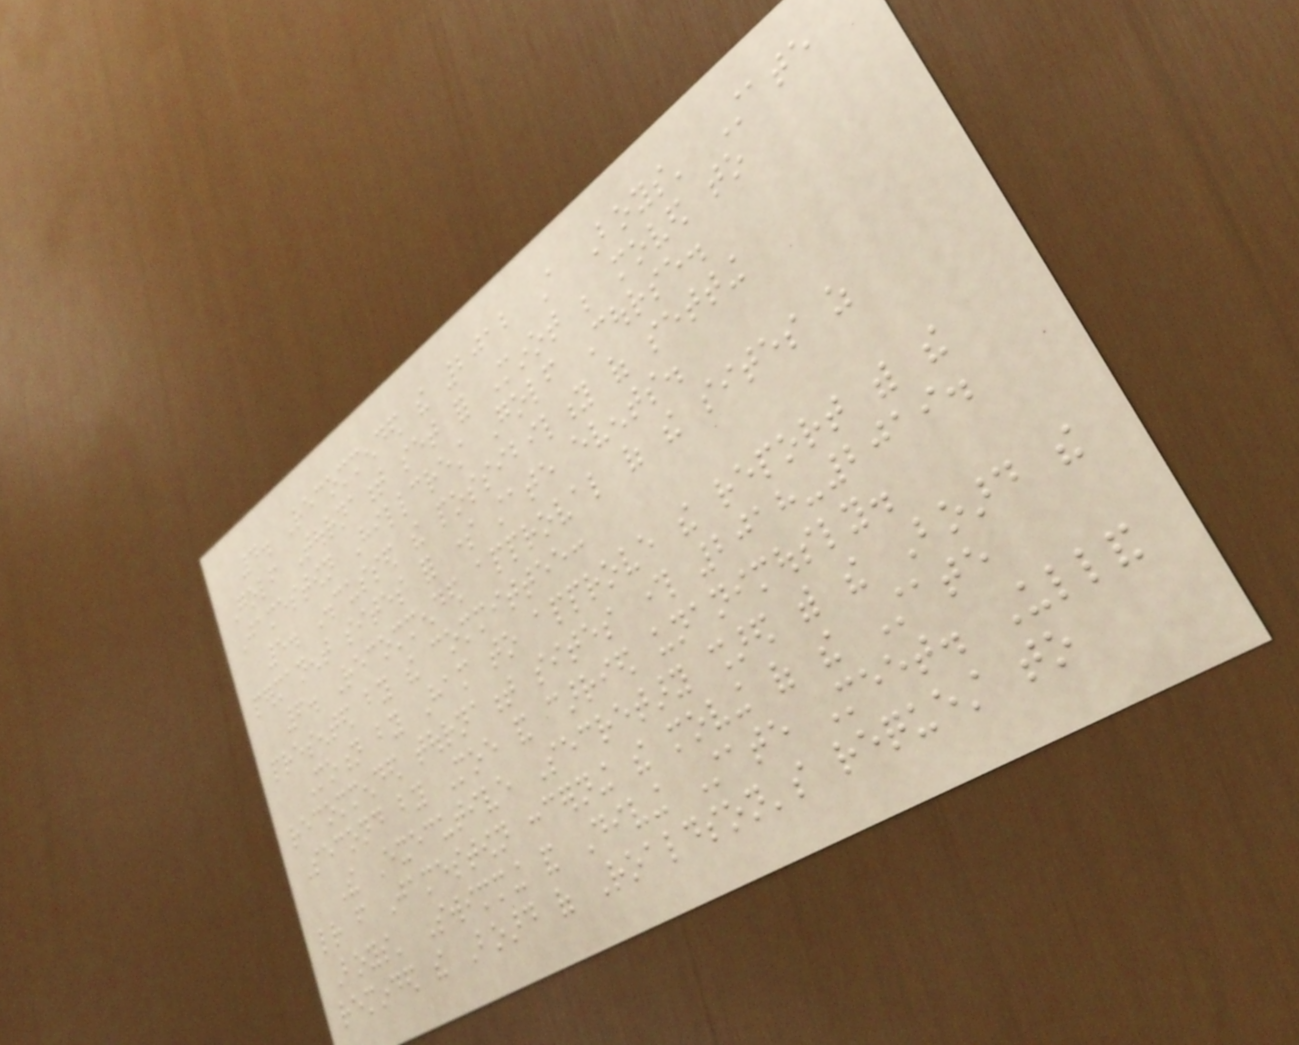4. Recommended the 2012 A Boys' State
Golf Tournament set for Minot be moved to
Jamestown Hillcrest Golf Course.
5. Discussed the possibility of setting
permanent sites for some state events.
6. Recommended approval of the sites as
presented by the committee:
Motion by Ham to approve the report with the
recommended tournament sites through 2018-2019.
Second by Moe and carried unanimously.
The Executive Secretary shared with the Board the
letter from Jamestown concerning the moving of the State
Boys' Swimming and Diving State Meet. Ulland
reminded the Board of Roaldson's request to
